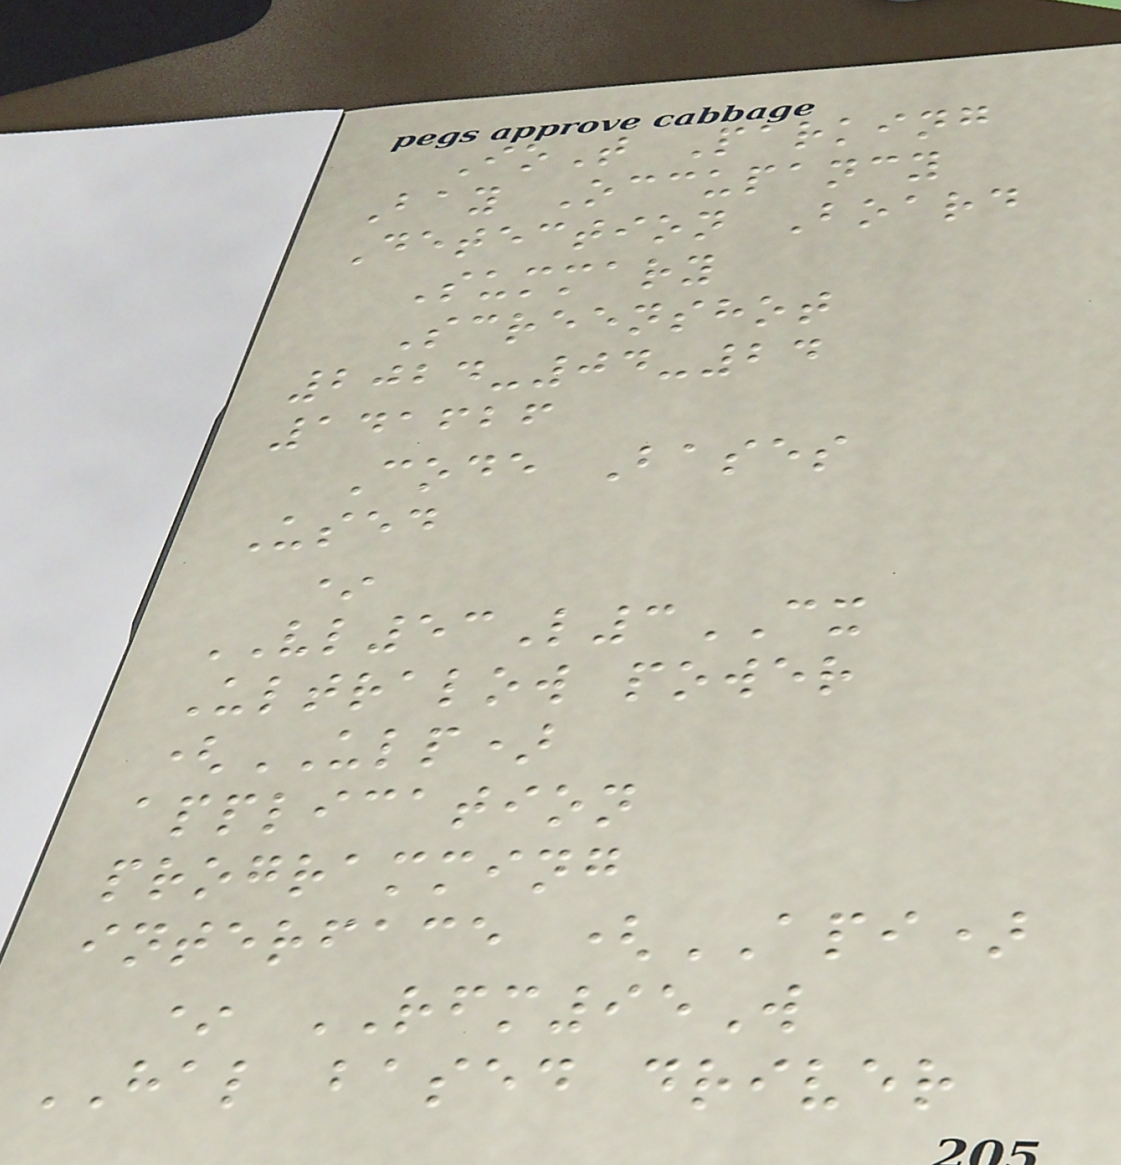IoT Parking
Bay Occupancy
Detection Board
Summary
Screenshot
2024-04-24
141626
Code Bases
Used
*
VL53L3CX
Ultralow power
(ULP)
application
programming
interface (API)
* RFM95W
HAL based driver
